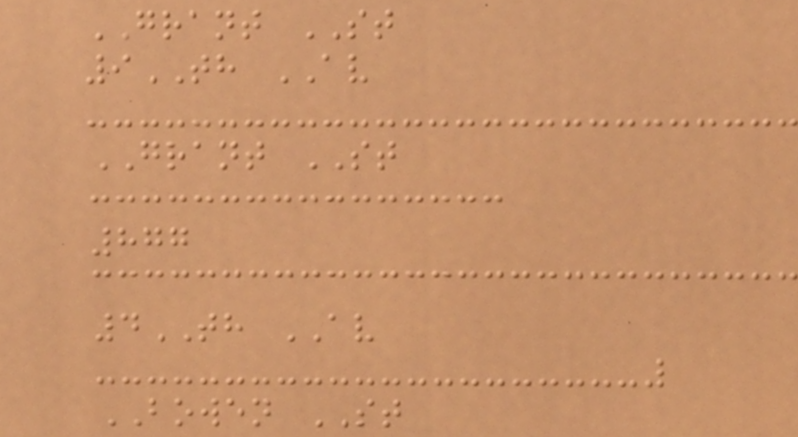GRANT ST
9TH AV
GRANT ST
877
4TH AV
BOWEN ST
